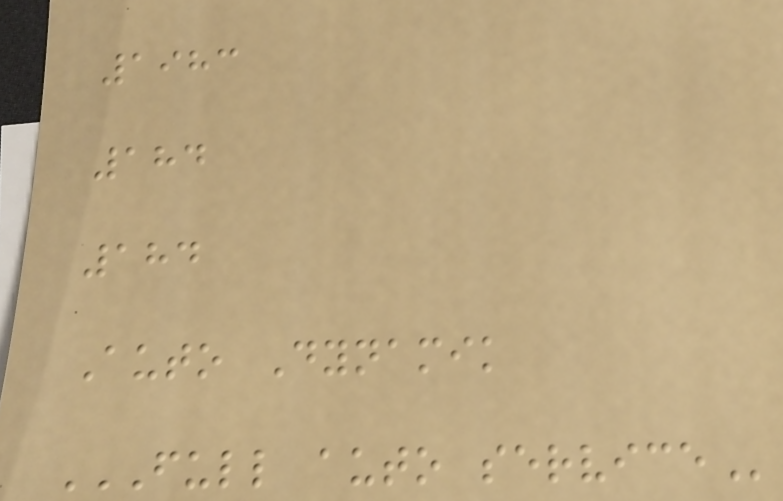1983
184
184
Auto Dynamik
FULL AUTO SERVICE
